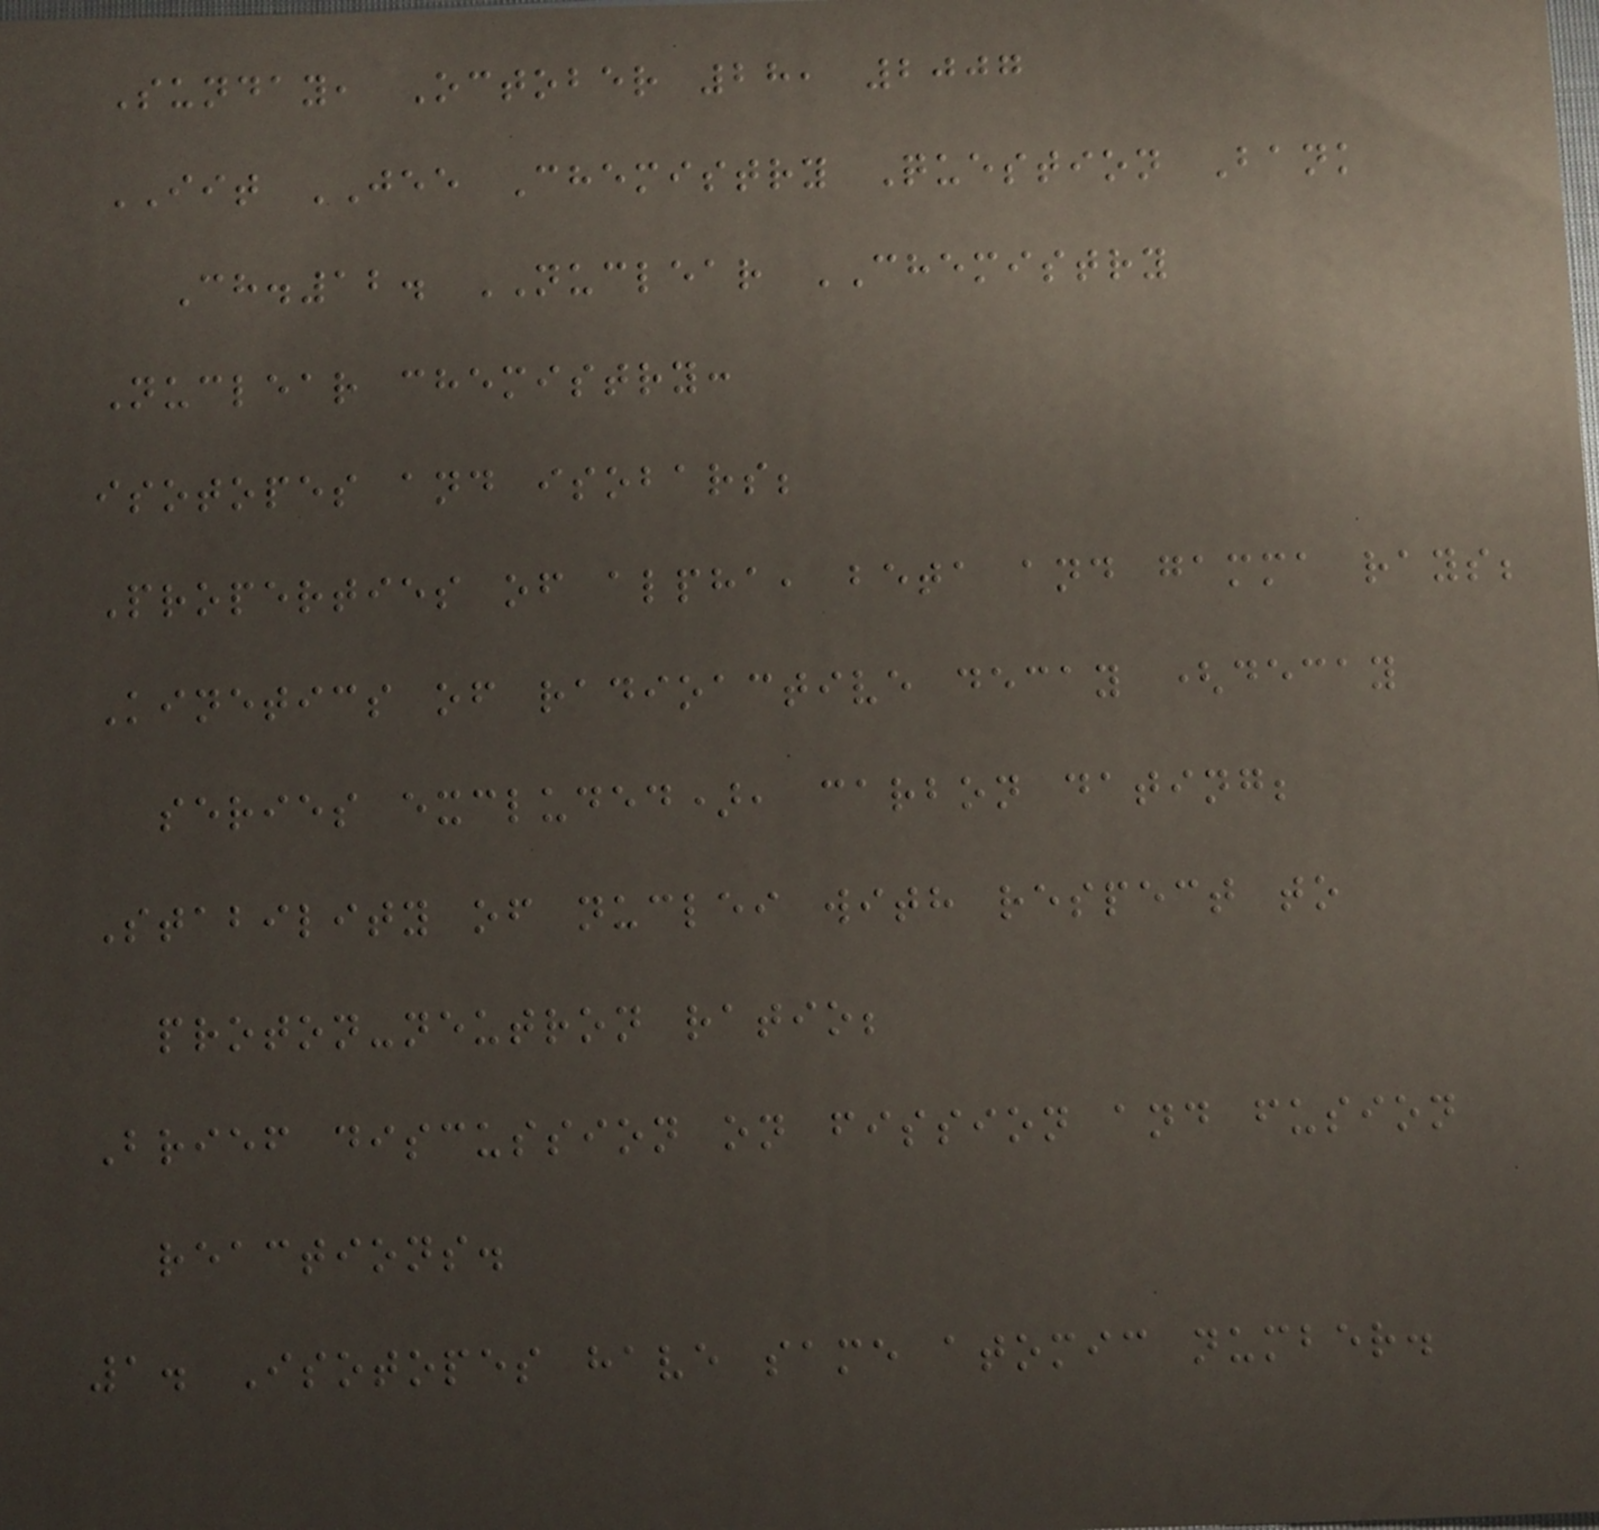Sunday, October 28, 2007
IIT JEE Chemistry Question Bank
Ch.12. NUCLEAR CHEMISTRY
Nuclear chemistry:
isotopes and isobars;
Properties of alpha, beta and gamma rays;
Kinetics of radioactive decay (decay
series excluded), carbon dating;
Stability of nuclei with respect to
proton-neutron ratio;
Brief discussion on fission and fusion
reactions.
1. Isotopes have same atomic number.
